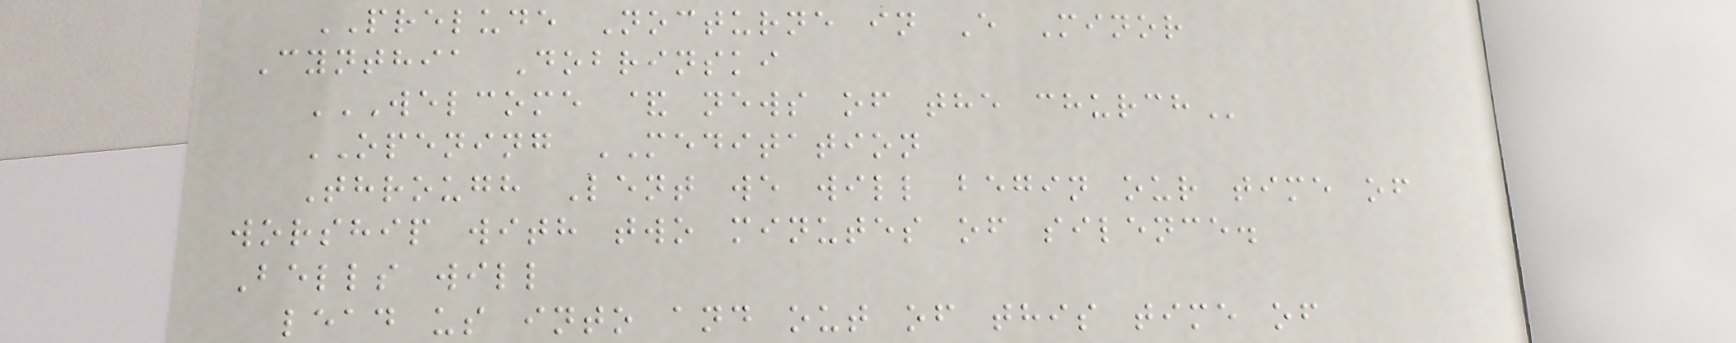PRELUDE Nocturne in E Minor
Cynthia Dobrinski
WELCOME & NEWS OF THE CHURCH
OPENING MEDITATION
Through Lent we will begin our time of
worship with two minutes of silence.
Bells will
lead us into and out of this time of
